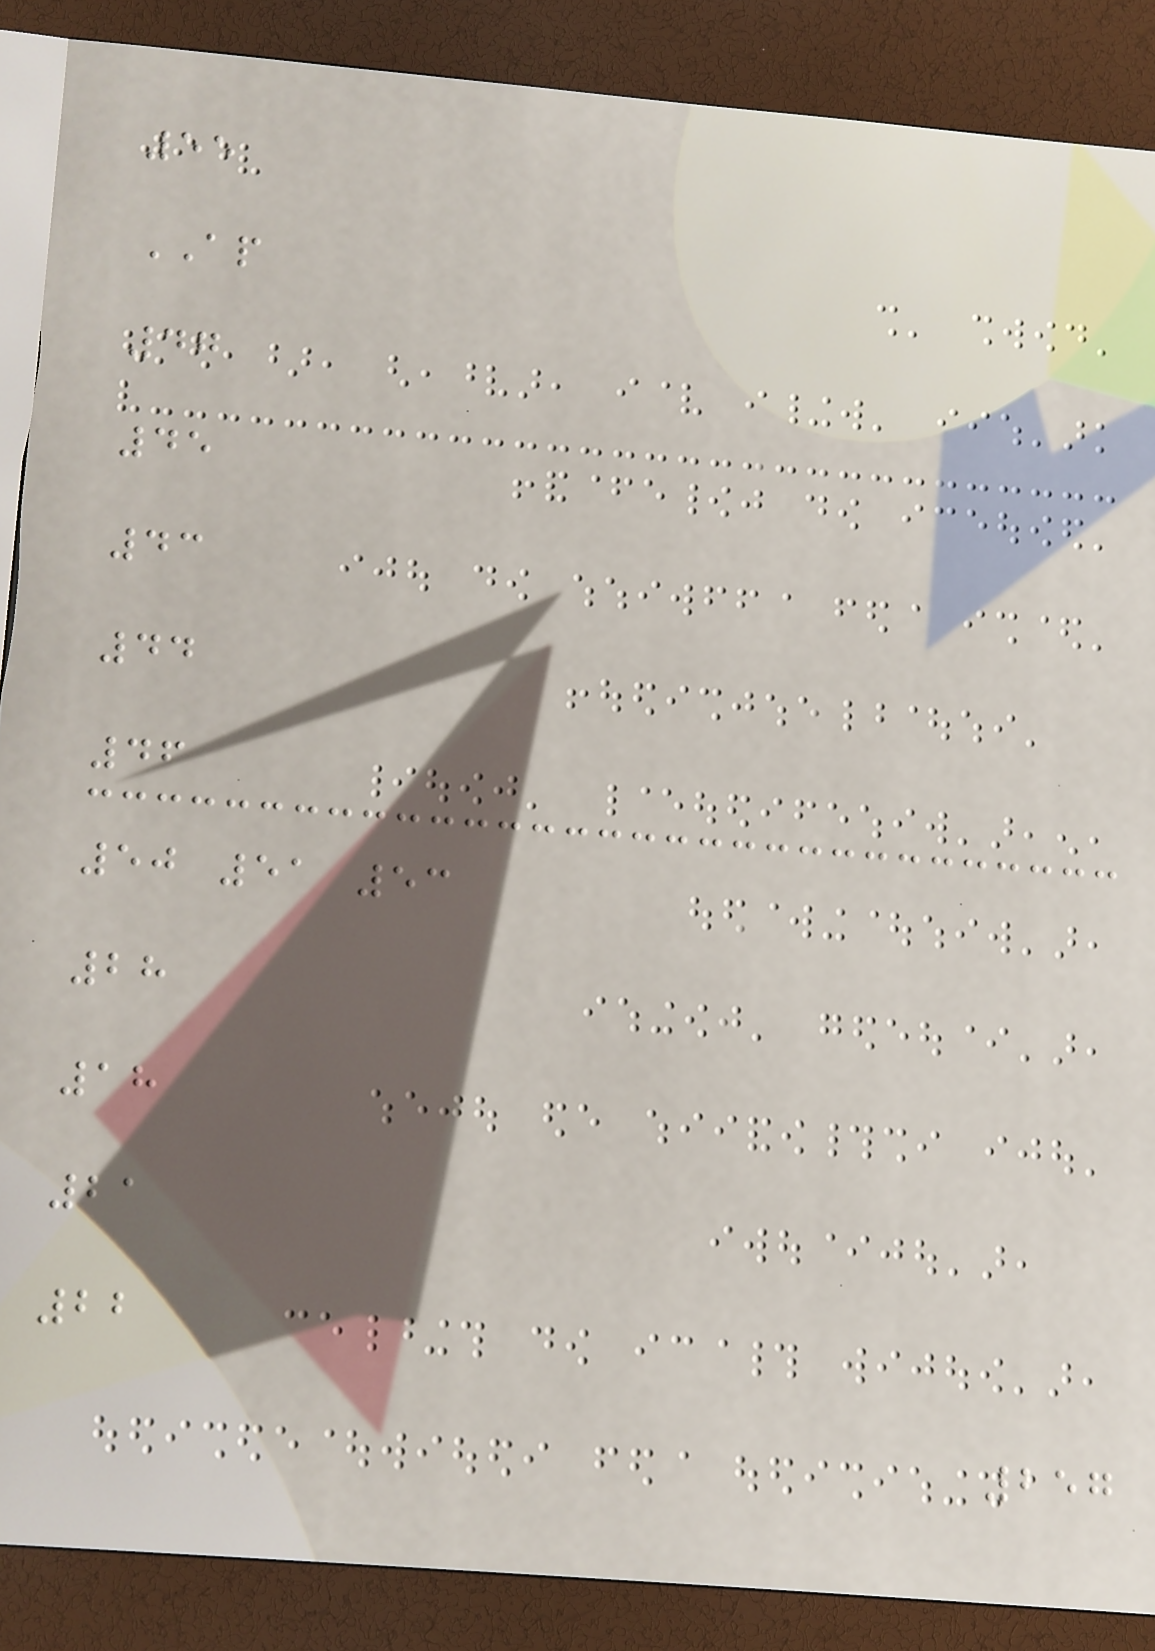55
AP
47
45
43
44
46
50 51 53
28
18
21
22
257
